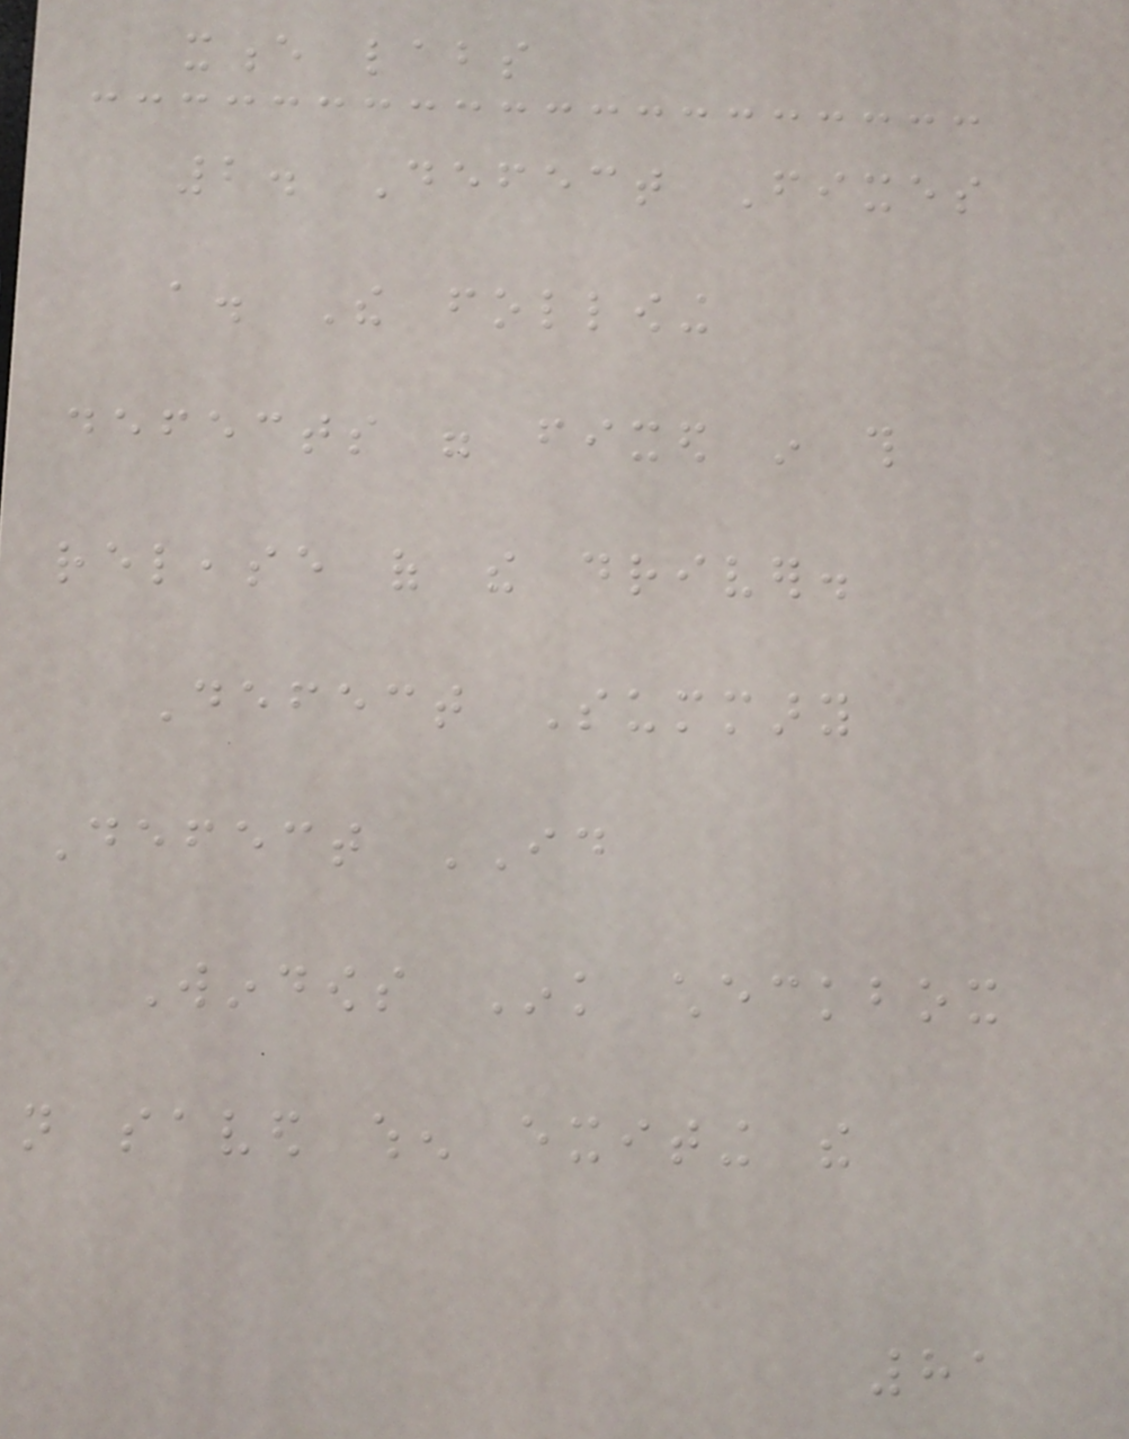xence labs
2. Defect Fixes
a. The following
defects were fixed in this
release of the driver.
Defect Summary
Defect ID
Windows Ink checkbox
not saved when exiting the
81
